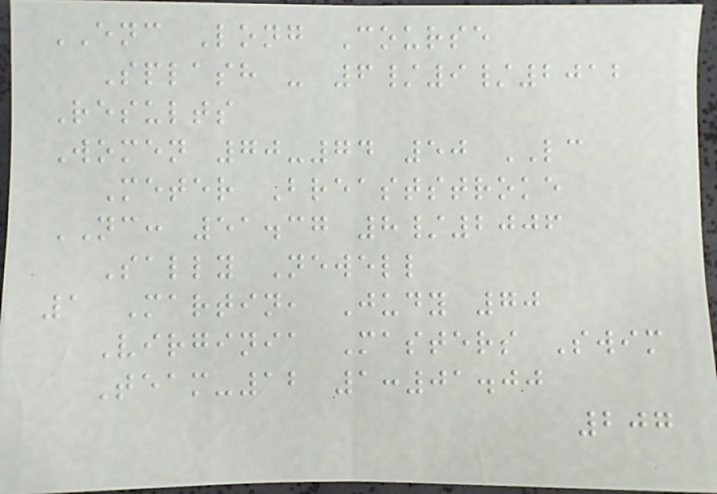ENC Long Course
Splash - 6/9/2012
Results
Women 70-74 50 LC
Meter Breaststroke
NC: 51.37 8/2006
Sally Newell
1 Martin, Judy 70
Virginia Masters Swim
Team-12 1:01.00
207
